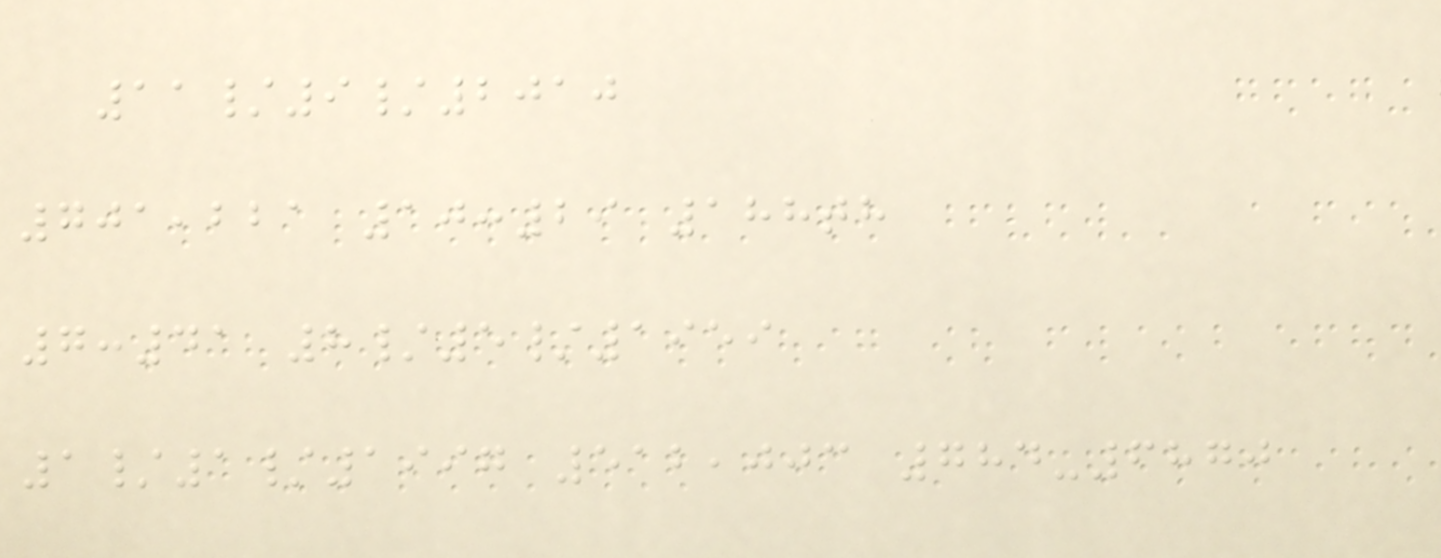11/9/2010
701,221 10:29 188th
7:41 8/5/1959
1/1/1997 512,003 784-6870
